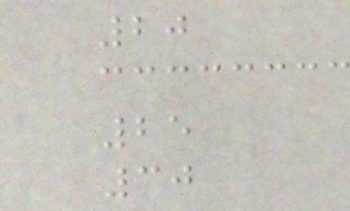20
25
30
